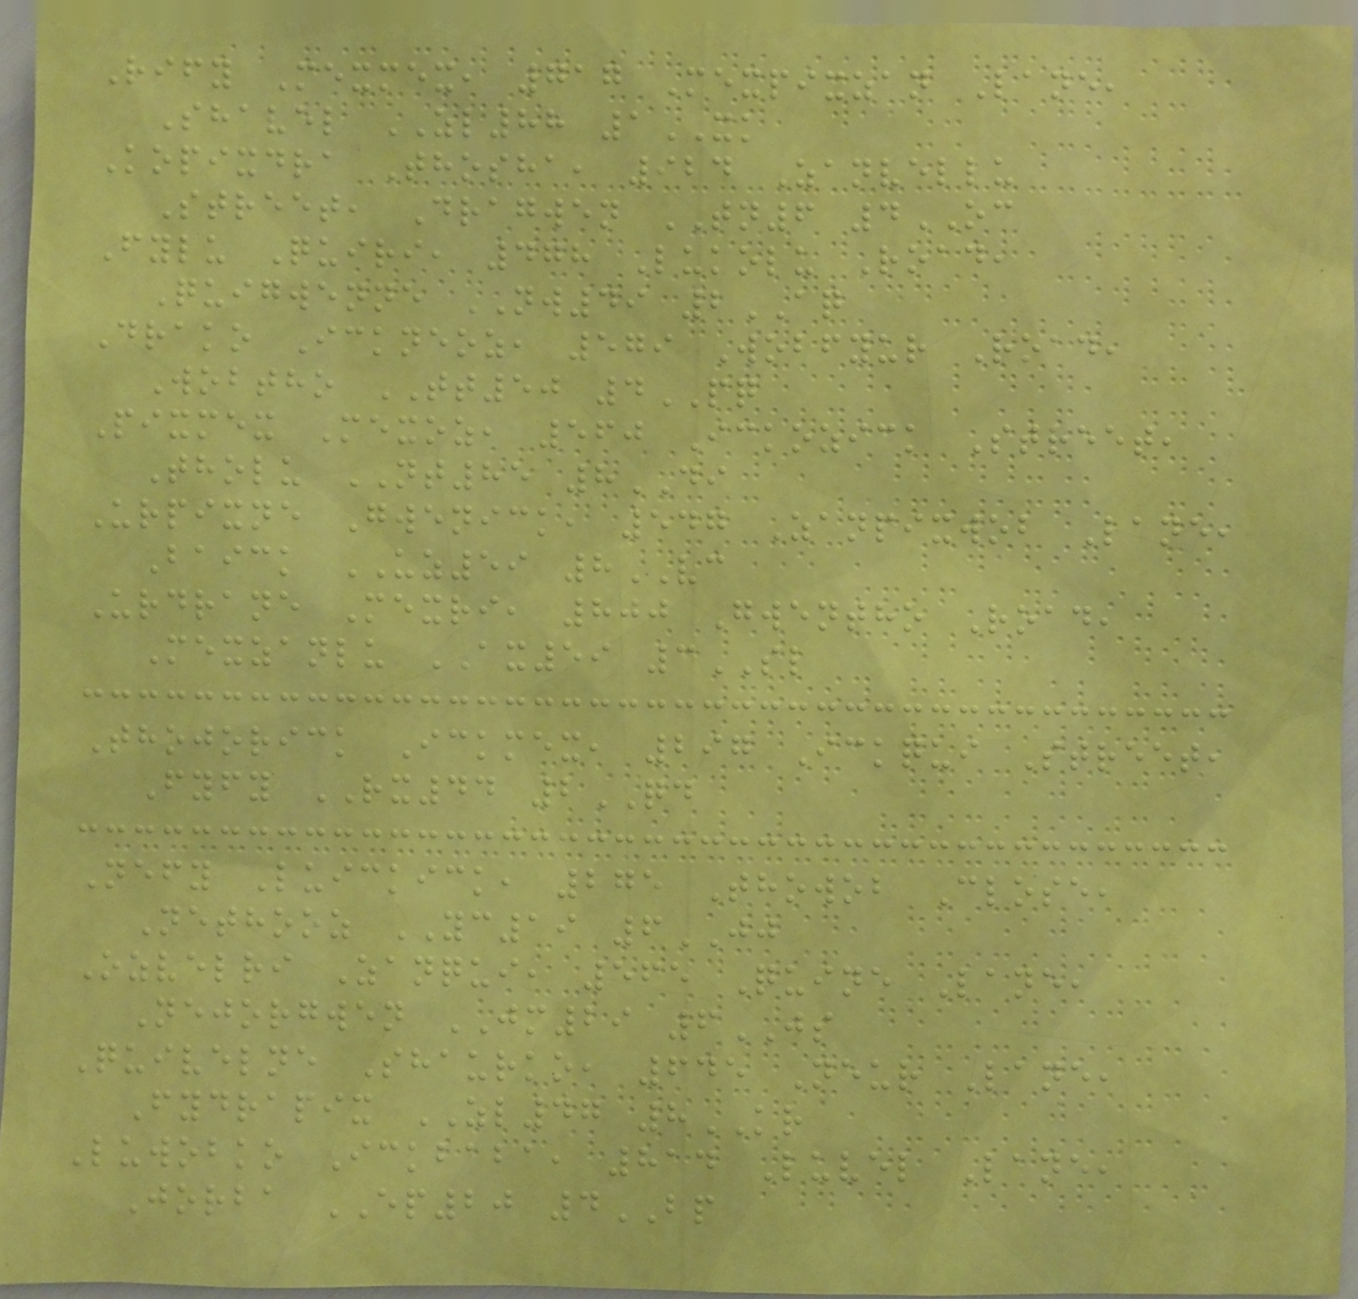Rify Mexmex, 717 Mexpixzan Lane,
Shavel ZL88 1XK
Kopixdra Thosha, 924 Zanvellu
Street, Dragwen TN6 4OC
Fylu Quiri, 478 Lukolu Road,
Quigwenne NW49 2AQ
Drako Ickneoz, 579 Wobfyur Road,
Wobtho TT50 4PQ
Pixmex Mexoz, 560 Ickozick Street,
Tholu NT85 8DI
Urpixne Gwenick, 547 Zanpixwob Lane,
Baick UZ59 8VC
Urdrane Mexri, 800 Gwentho Road,
Mexzanlu AX59 3SL
Thojorick Ickmex, 297 Ickqui Street,
Fyfy RX44 2QD
Nefy Luickick, 275 Thowob Close,
Nethooz YC19 6JJ
Ozvelri Zanqui, 565 Quine Lane,
Nejorgwen JM29 6JS
Quivelne Shaurko, 645 Neur Lane,
Fydrapix ZL47 8KR
Luwobko Ickbaba, 814 Luvel Lane,
Jorba EP20 4BP
